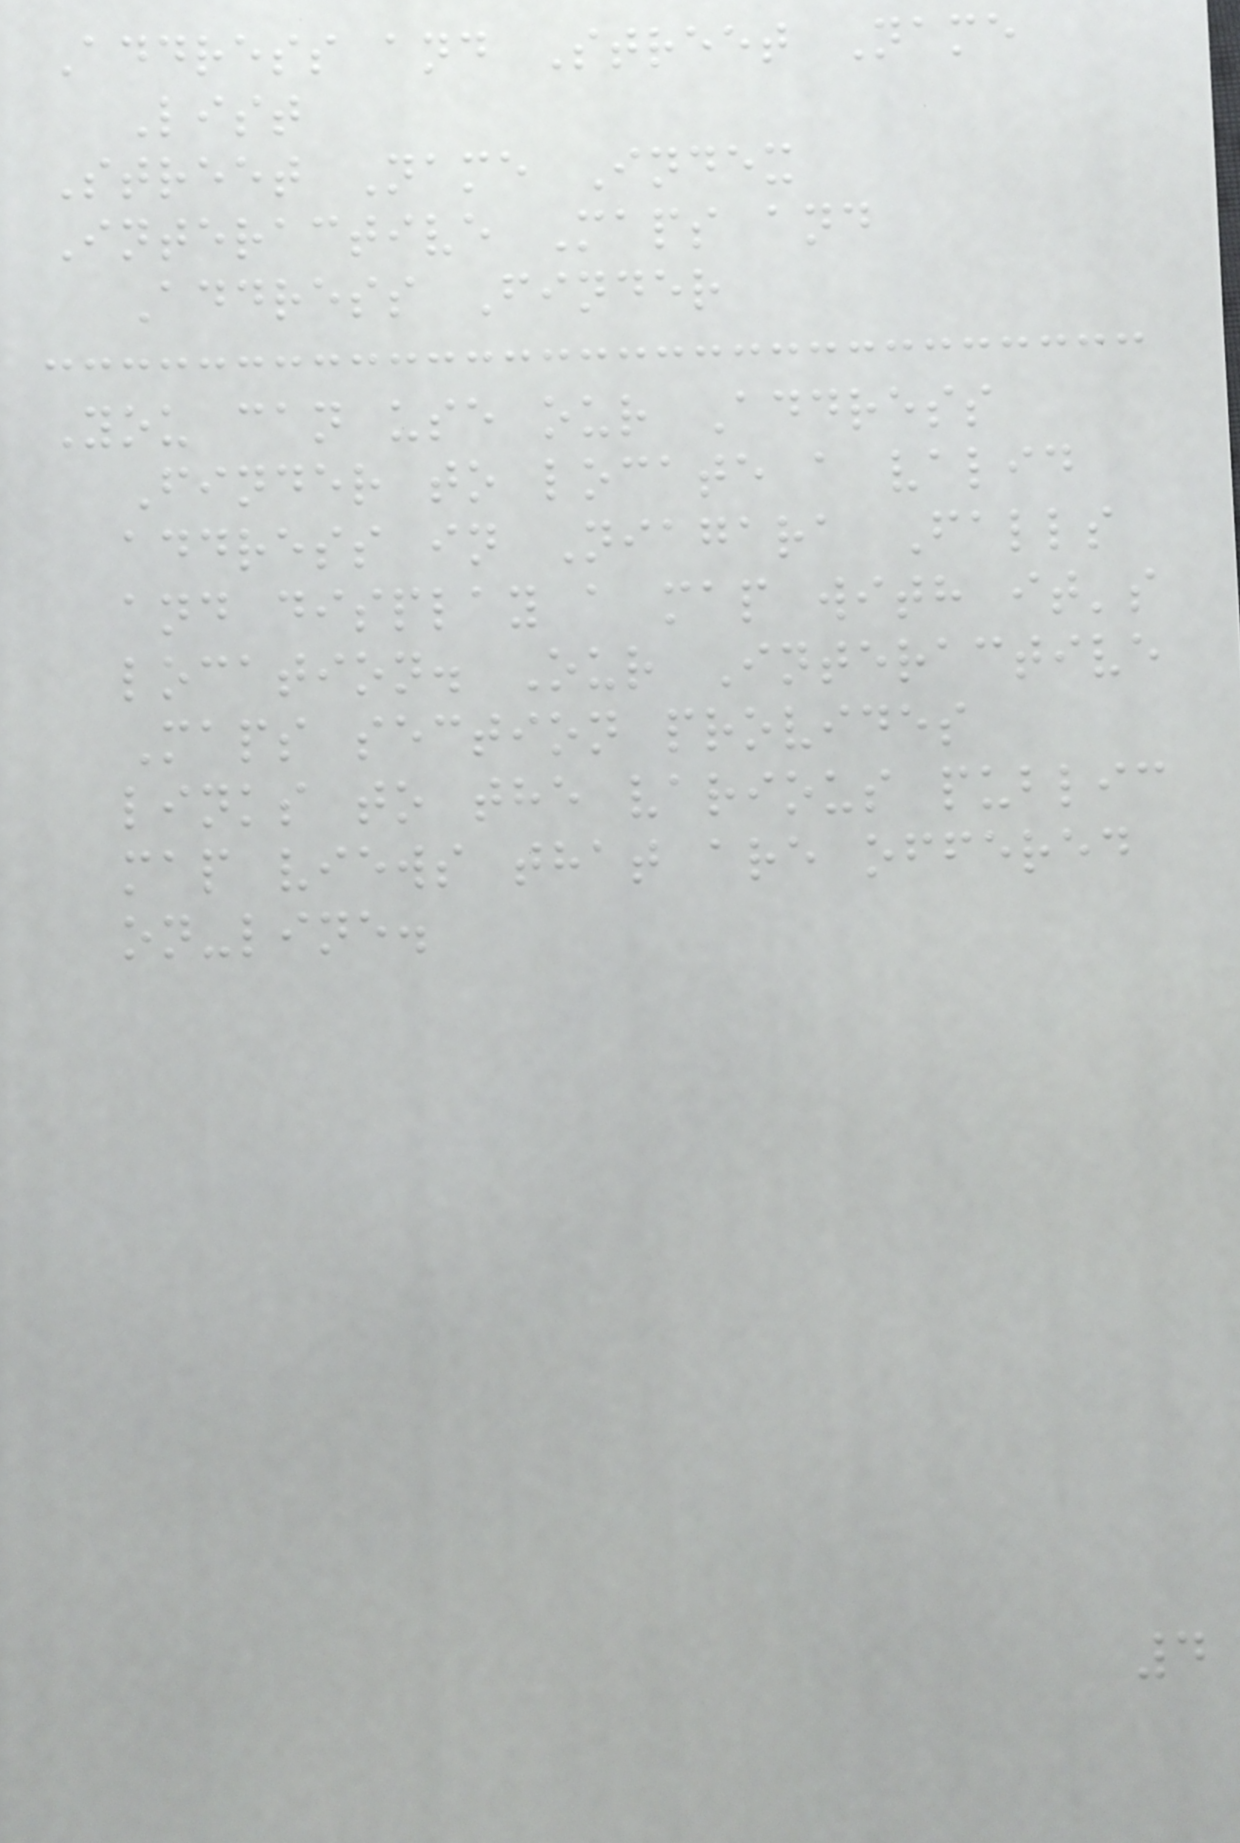Address and Street Name
List
Street Name Index
Interactive Maps and
Address Finder
You can use our Address
Finder to locate a valid
address in Niagara Falls
and display a map with it's
location. Our Interactive
Maps section provides
links to the various public
map views that are offered
on-line.
4
